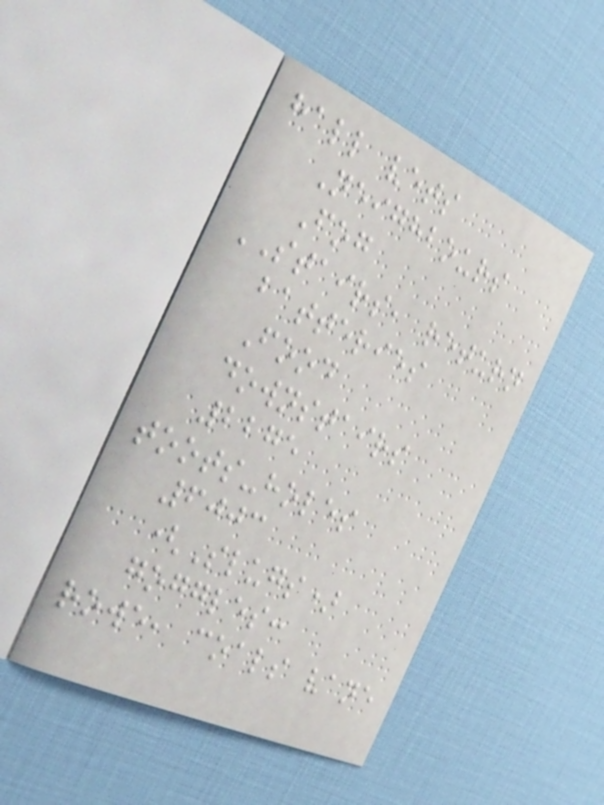hall vets
Neighbours
Fog
STAIRS, return
batteries
Food
downstairs
2275
toots-holes
6003
(Slugs)
goggles:
rowe, coals vane
